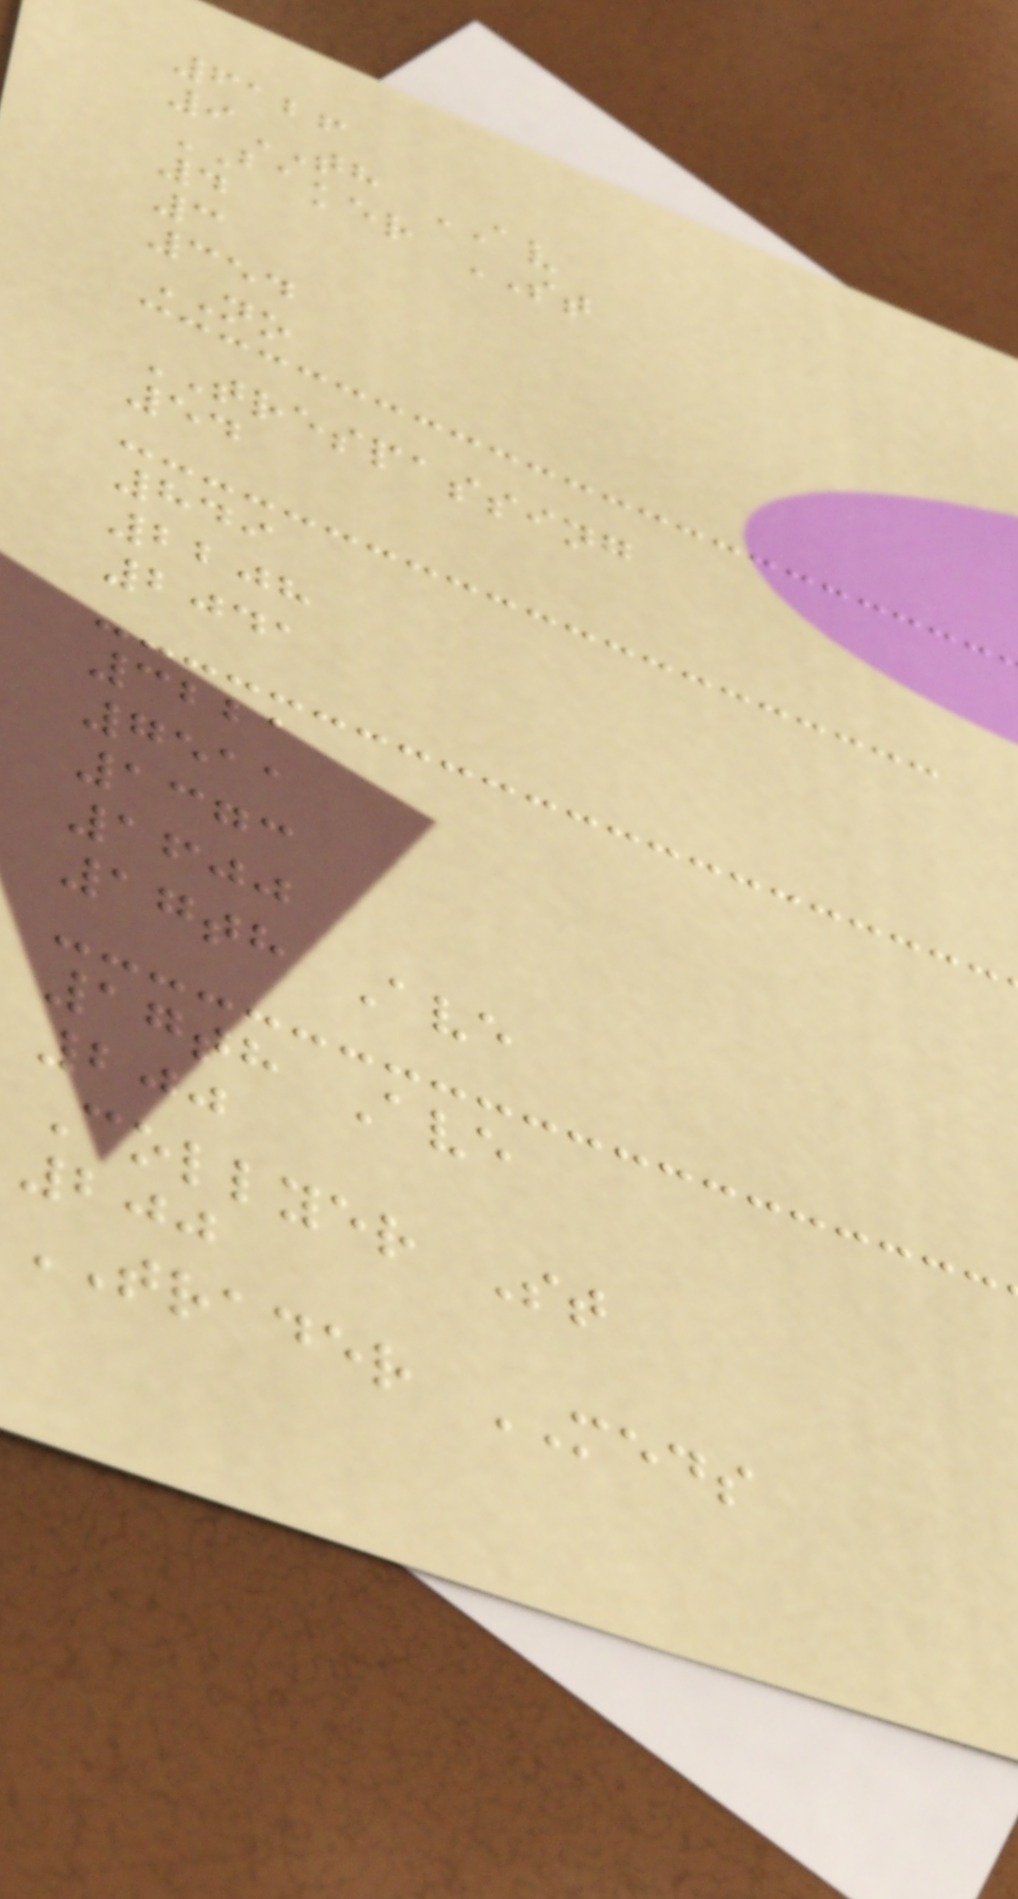6126
9TH AV
BAKER ST
4
3
354
NO
TRESPASSING
54
849
2208
2041
3221
7511
1373
1600
17th Ave
17th Ave
200
Collyer St
200
TRADER MEDS
